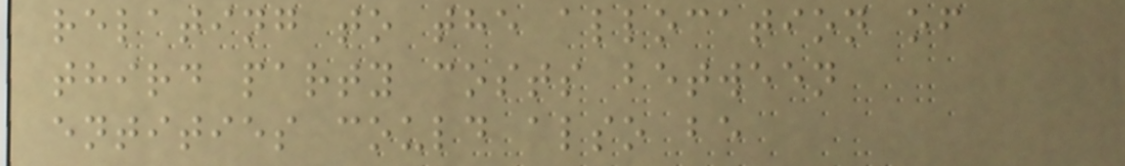relating to the allocation of
third party costs between
entities could also be
